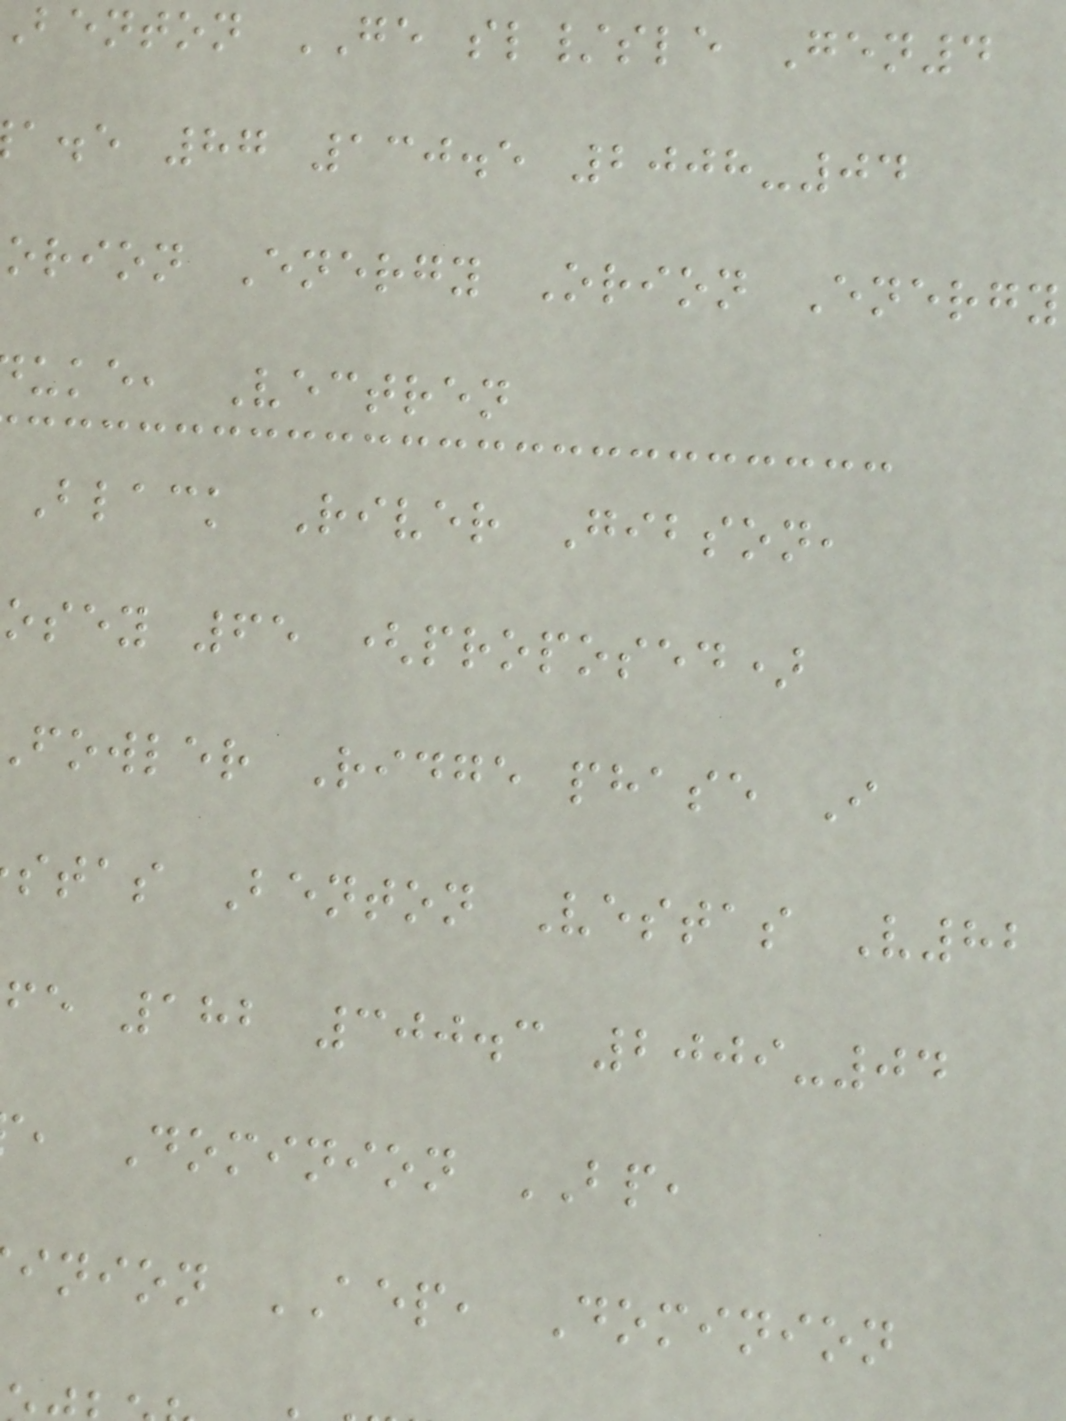benton GE sl/sle Gen4
a.e 87 130.5 2008-04
orion Energy Orion Energy
uke, Vectren
Black River Gibson,
osey 65 (proposed)
fowler Ridge phase I
stas Benton Vestas V82
fe 182 300.3 2009-04
, Dominion BP,
inion AEP, Dominion
